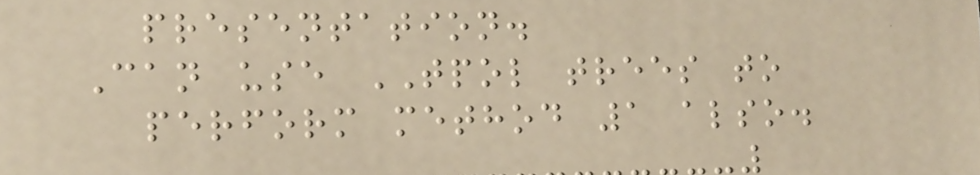presentation.
Can use TPOL trees to
perform method 1 also.
